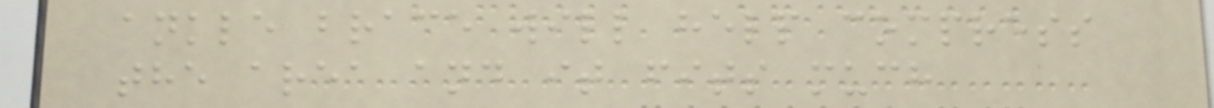ankle brace will help compress
the area and it fits much
